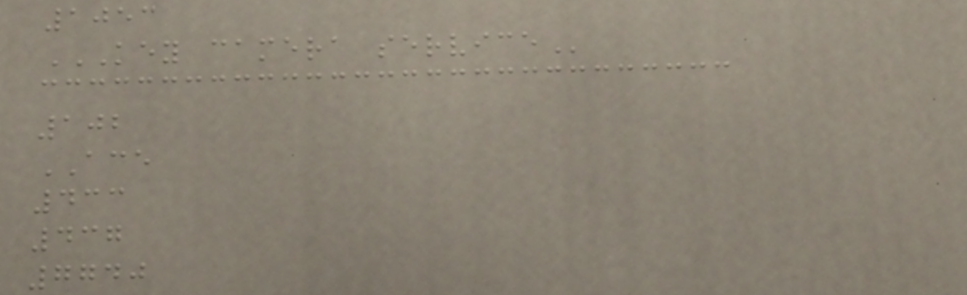1053
KEY CAMERA SERVICE
102
ACE
433
437
7740
